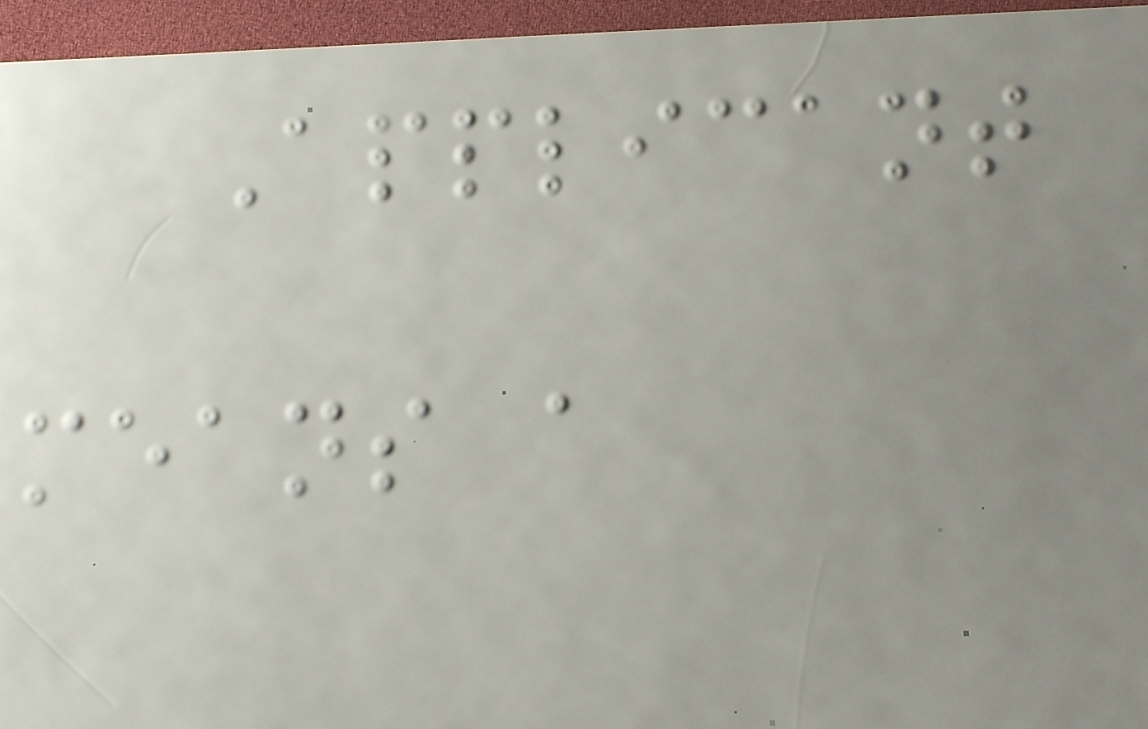Applicant
means a
